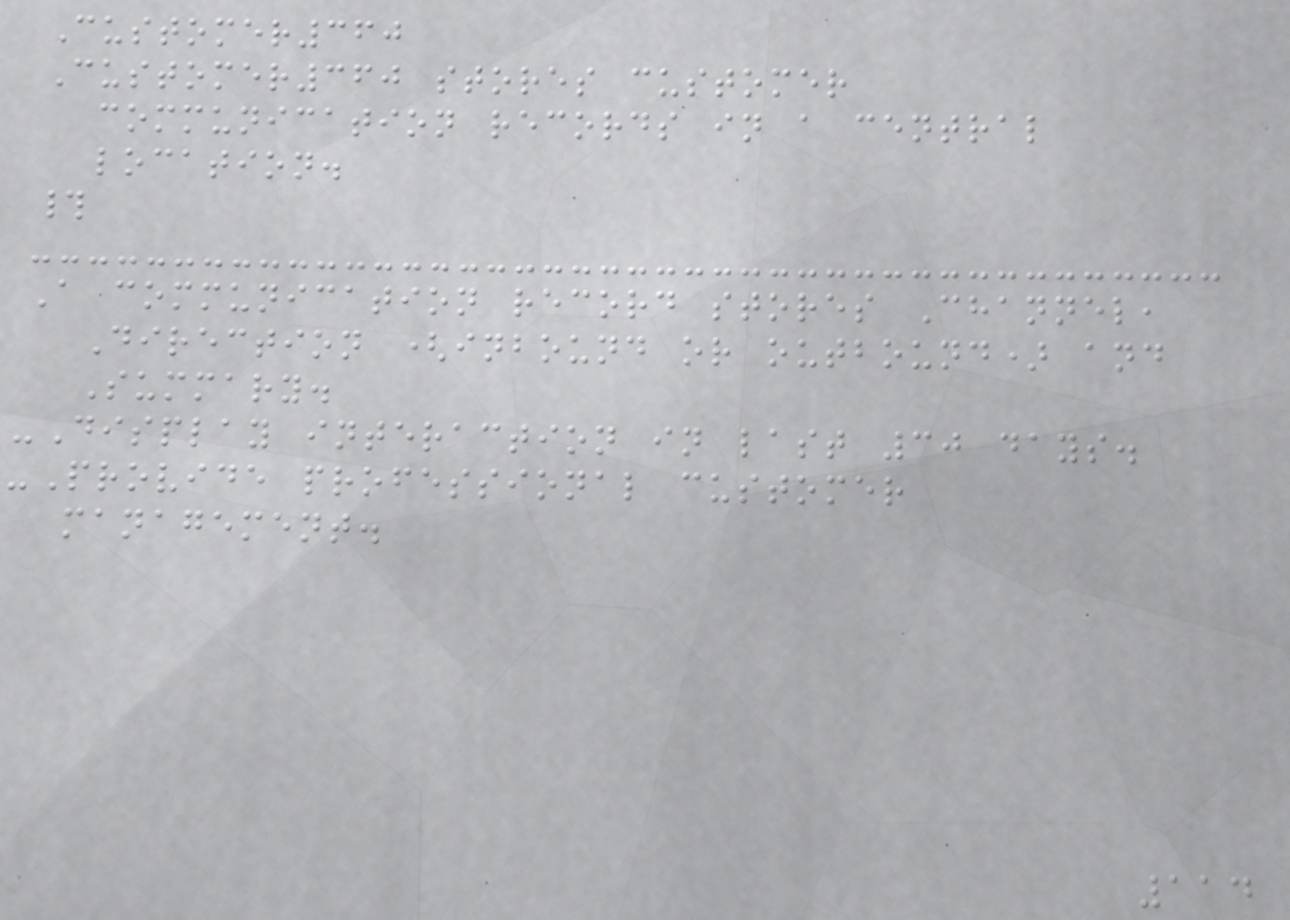Customer360
Customer360 stores customer
communication records in a central
location.
#
A communication record stores Channel,
Direction (inbound or outbound) and
Summary.
-Display interaction in last 30 days.
-Provide professional customer
management.
114
